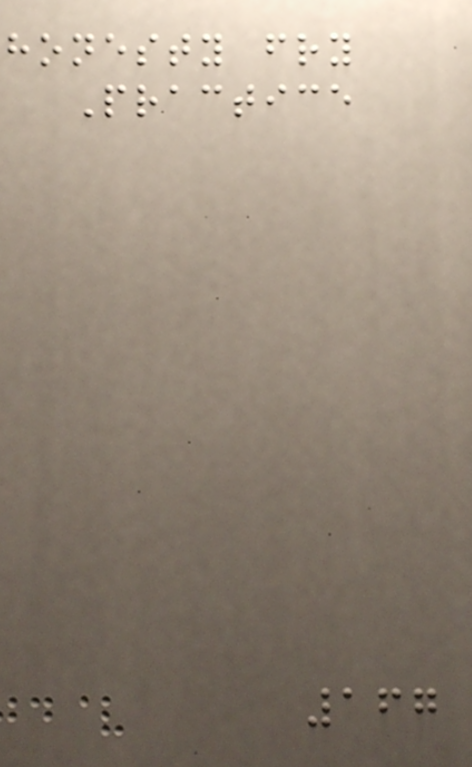honesty fry
Practice
167
